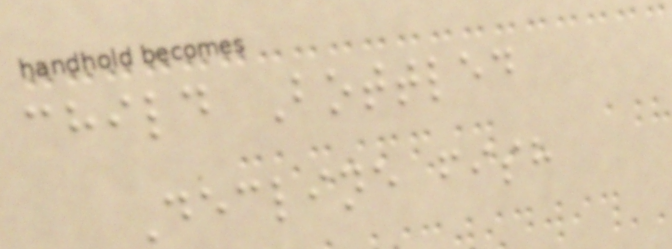child Bottled
Decline fish
